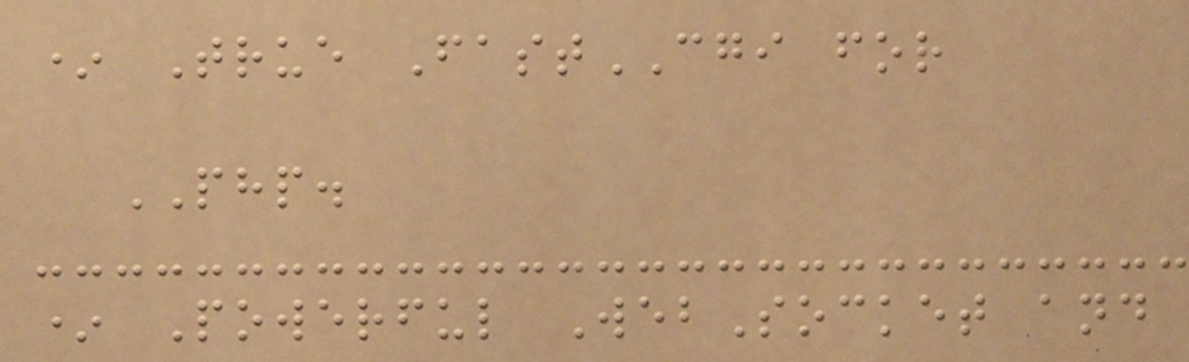* True FastCGI for
PHP.
* Powerful WebSocket and
